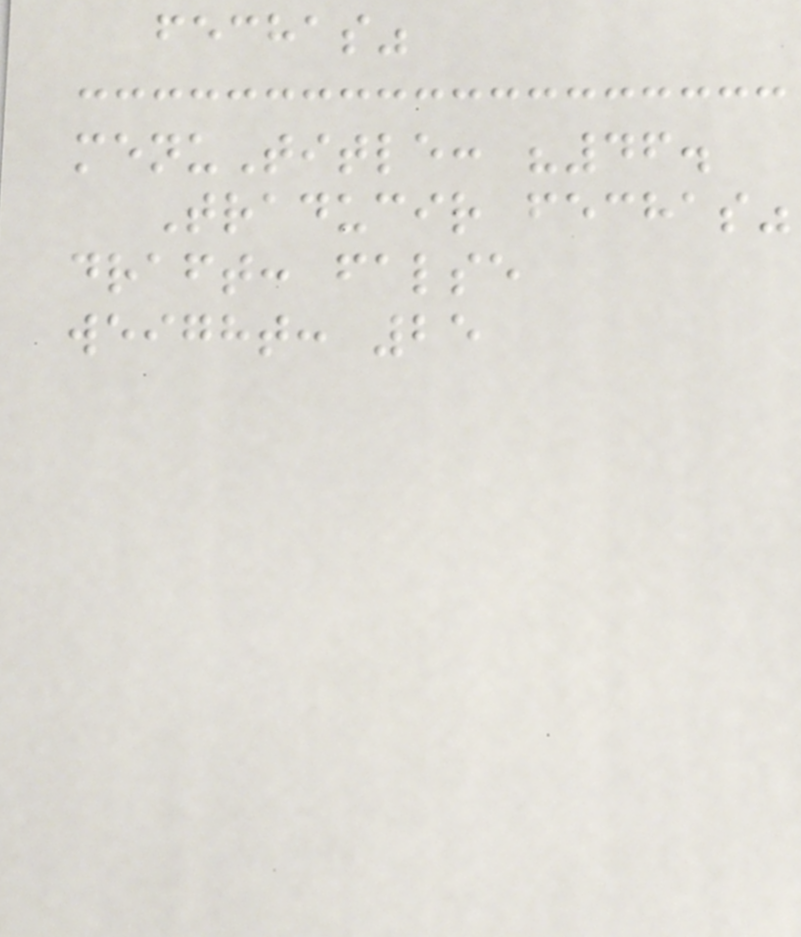fechas"
menuTitle: "46.
Traducir fechas"
draft: false
weight: 25
